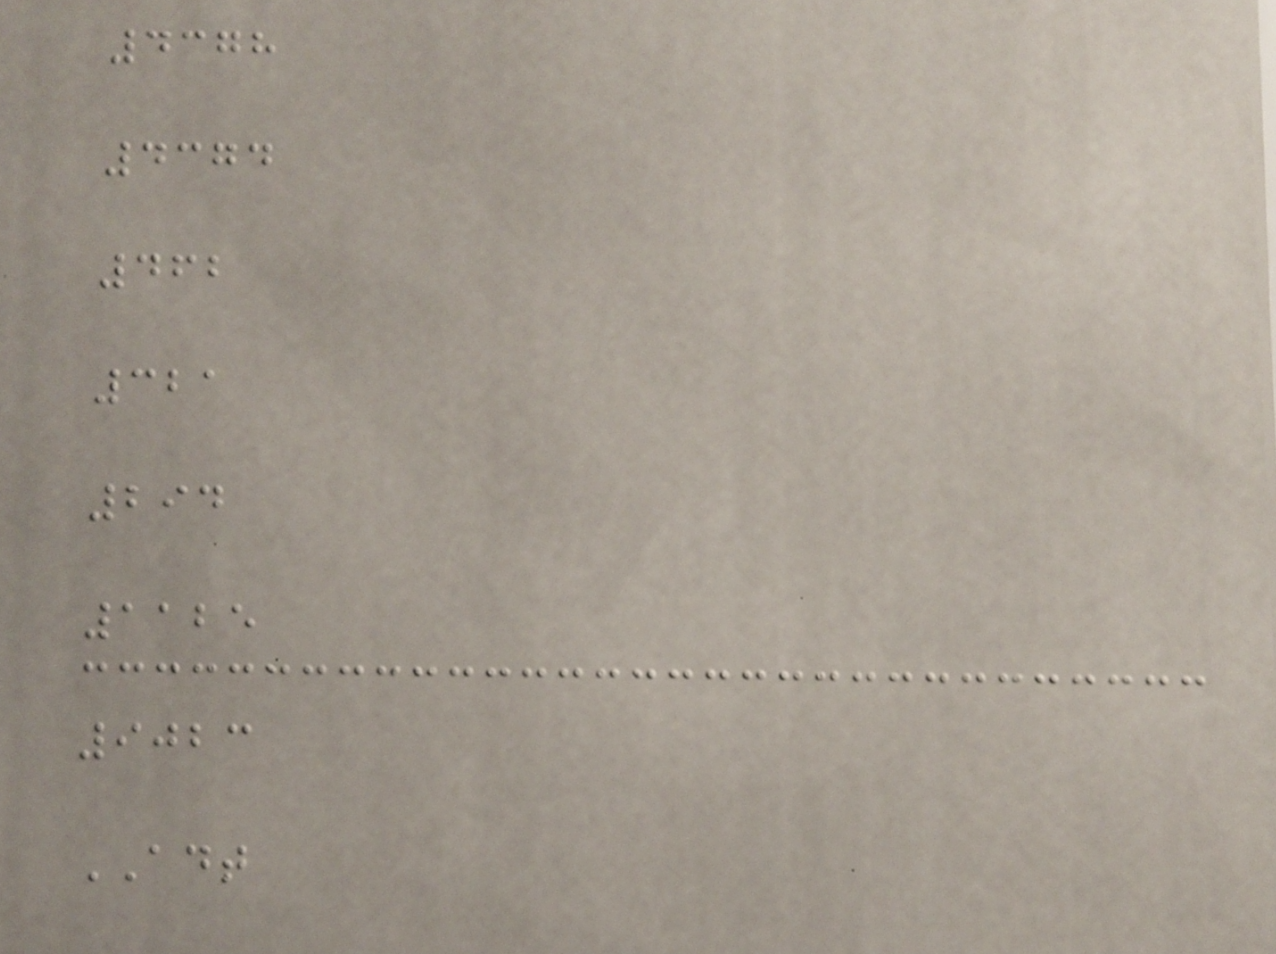4378
4374
462
321
294
1125
9023
ADT
